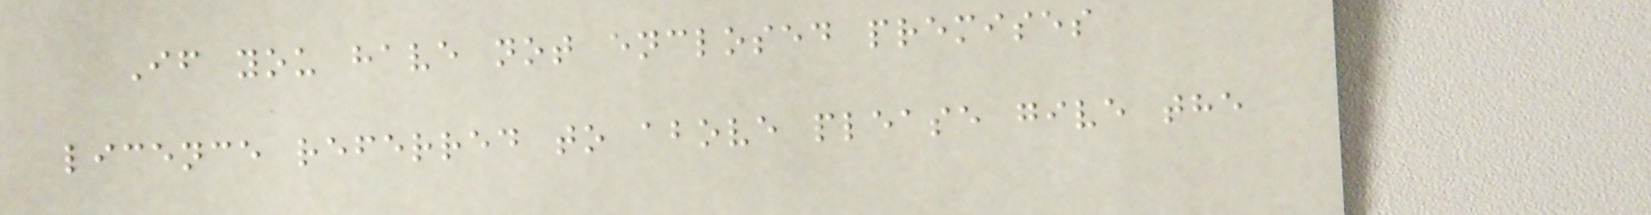If you have not enclosed premises
licence referred to above please give the
